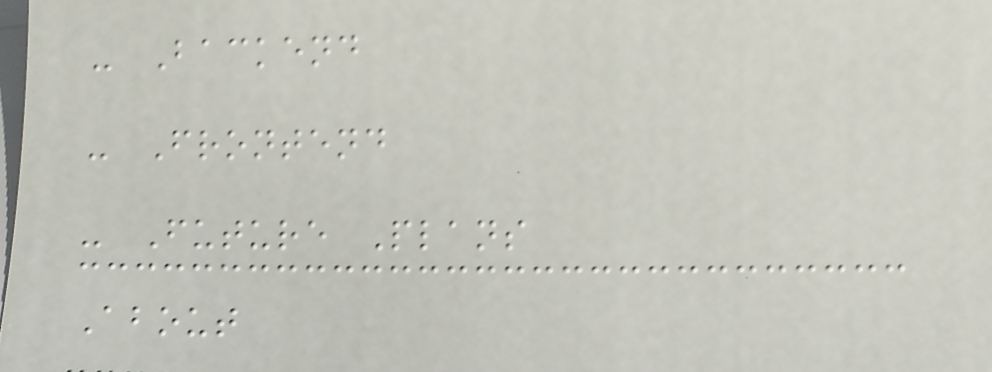- Backend
- Frontend
- Future Plans
About
